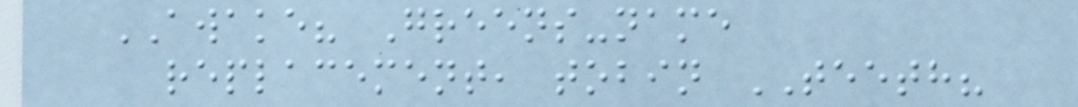AWAKE? Greens-name
replacement, tobin TEETH?
